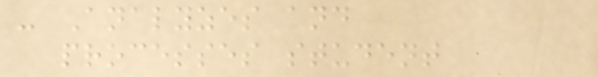- Analyzes and
processes student
